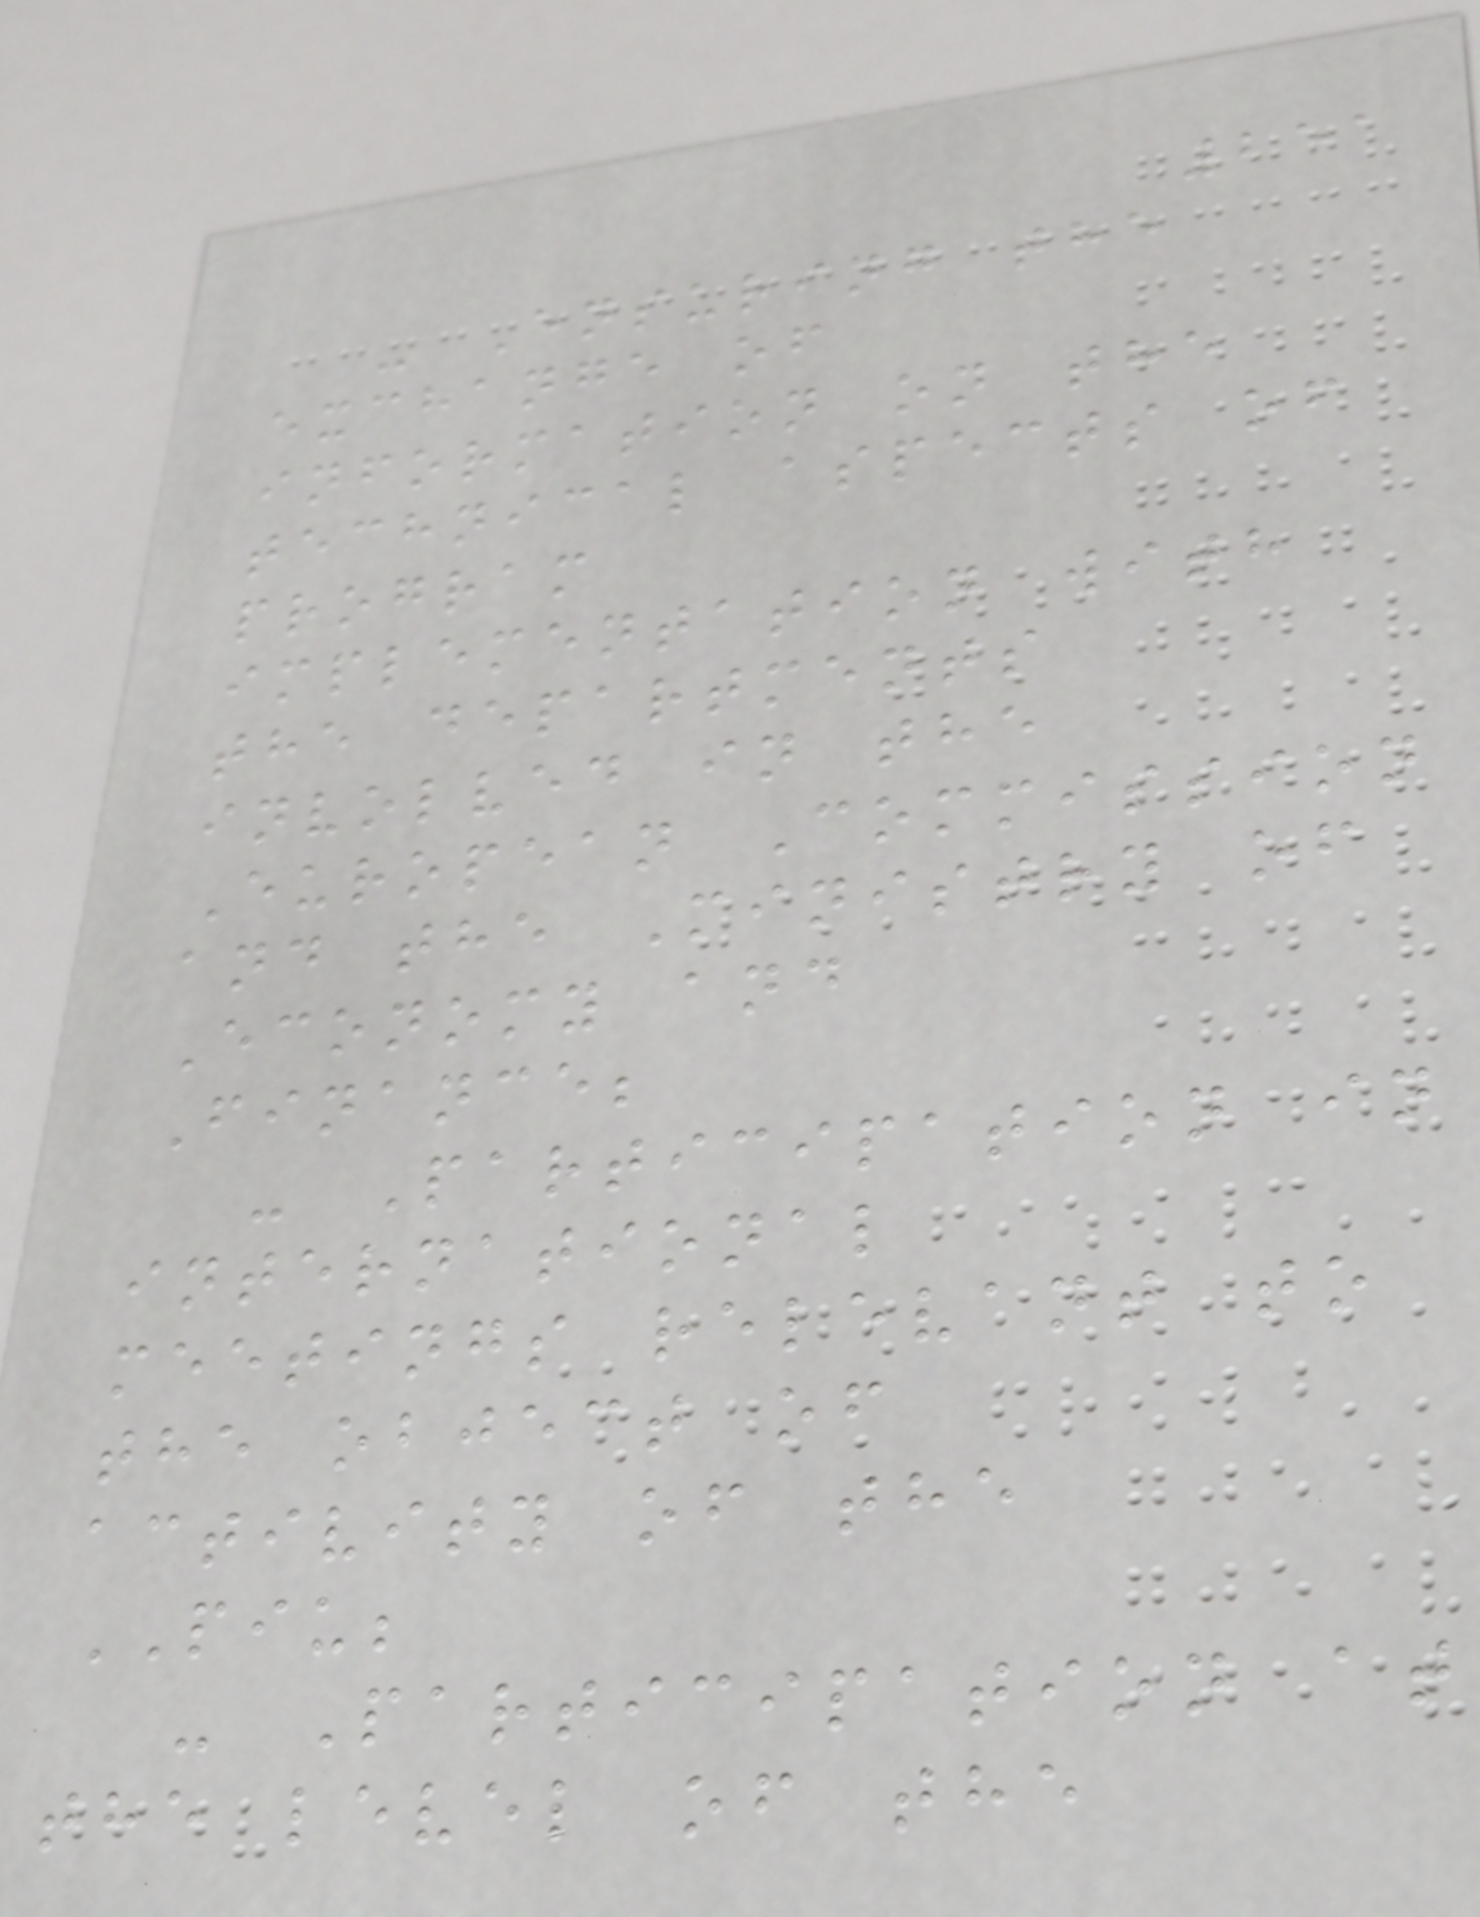251
- Ensuring the
exchange of
information on the
technical aspects of
program
implementation with
the departments
involved in the
European Commission
and the Ministry of
Economy and
Finance;
- Participation in
international
meetings relevant to
the object of
activity of the
PIU;
- Participation at
the level of the
